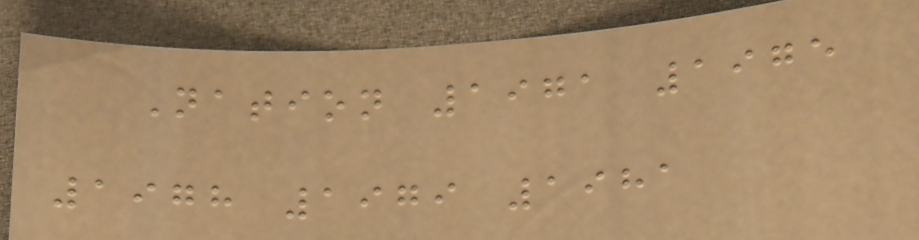Nation 1971 1975
1978 1979 1981
